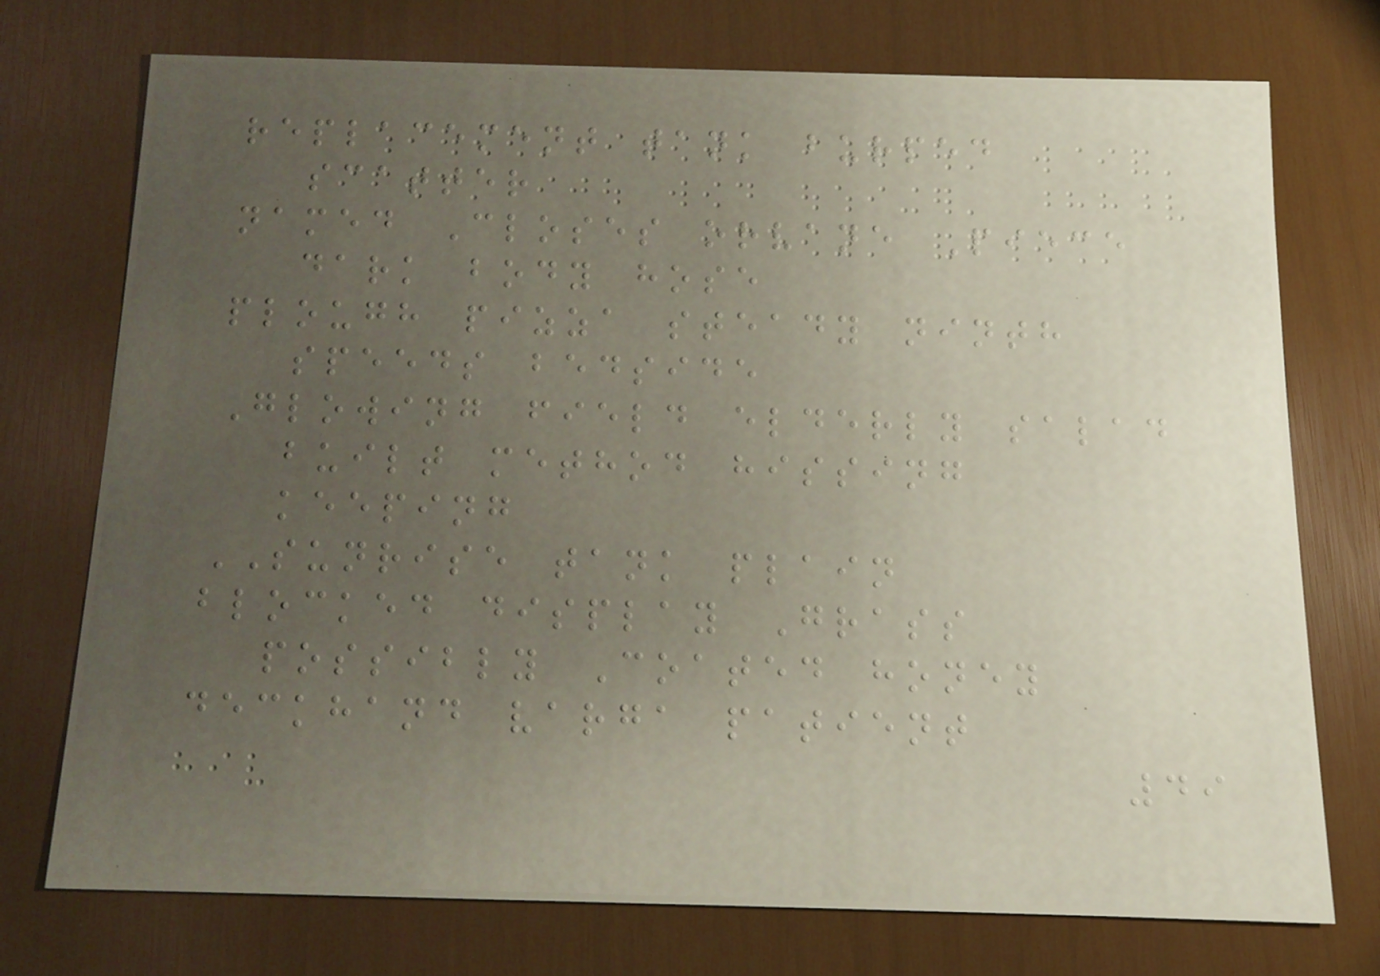replacement tank burped
scatter
named Closes orvane Piece
dark body hose
plough pizza steady ninth
speeds bedside
Glowing field elderly salad
built method hissing
keeping
SUNRISE tank plain
blocked display Grass
possibly Coated honey
deckhand varga patient
49
